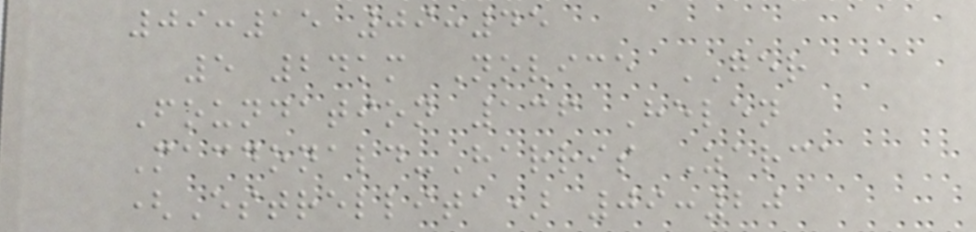09:15 09:45
5 24km Novice GER
Foundation 136 Helen
Macdonald-Harris Zarca
(Estrellita) 09:20
